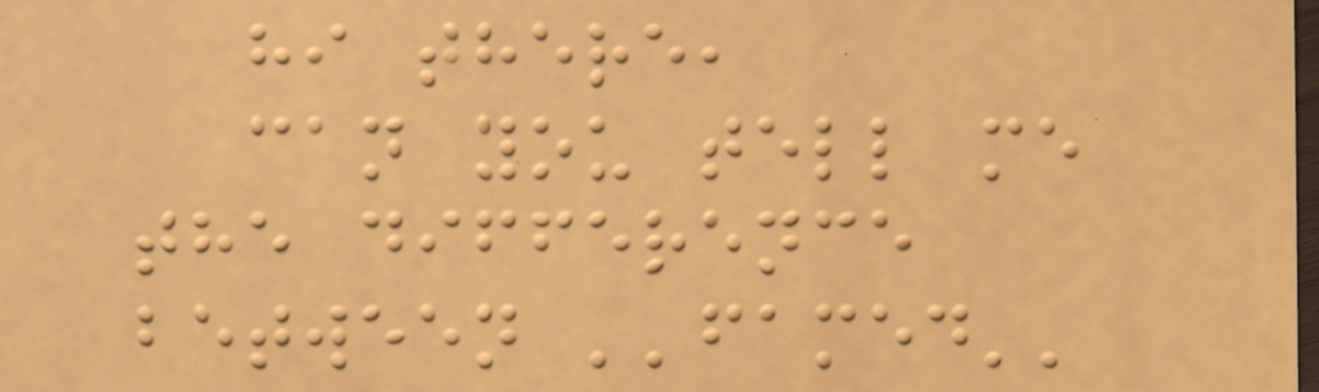hi there,
can you tell me
the difference
between ''famed''
